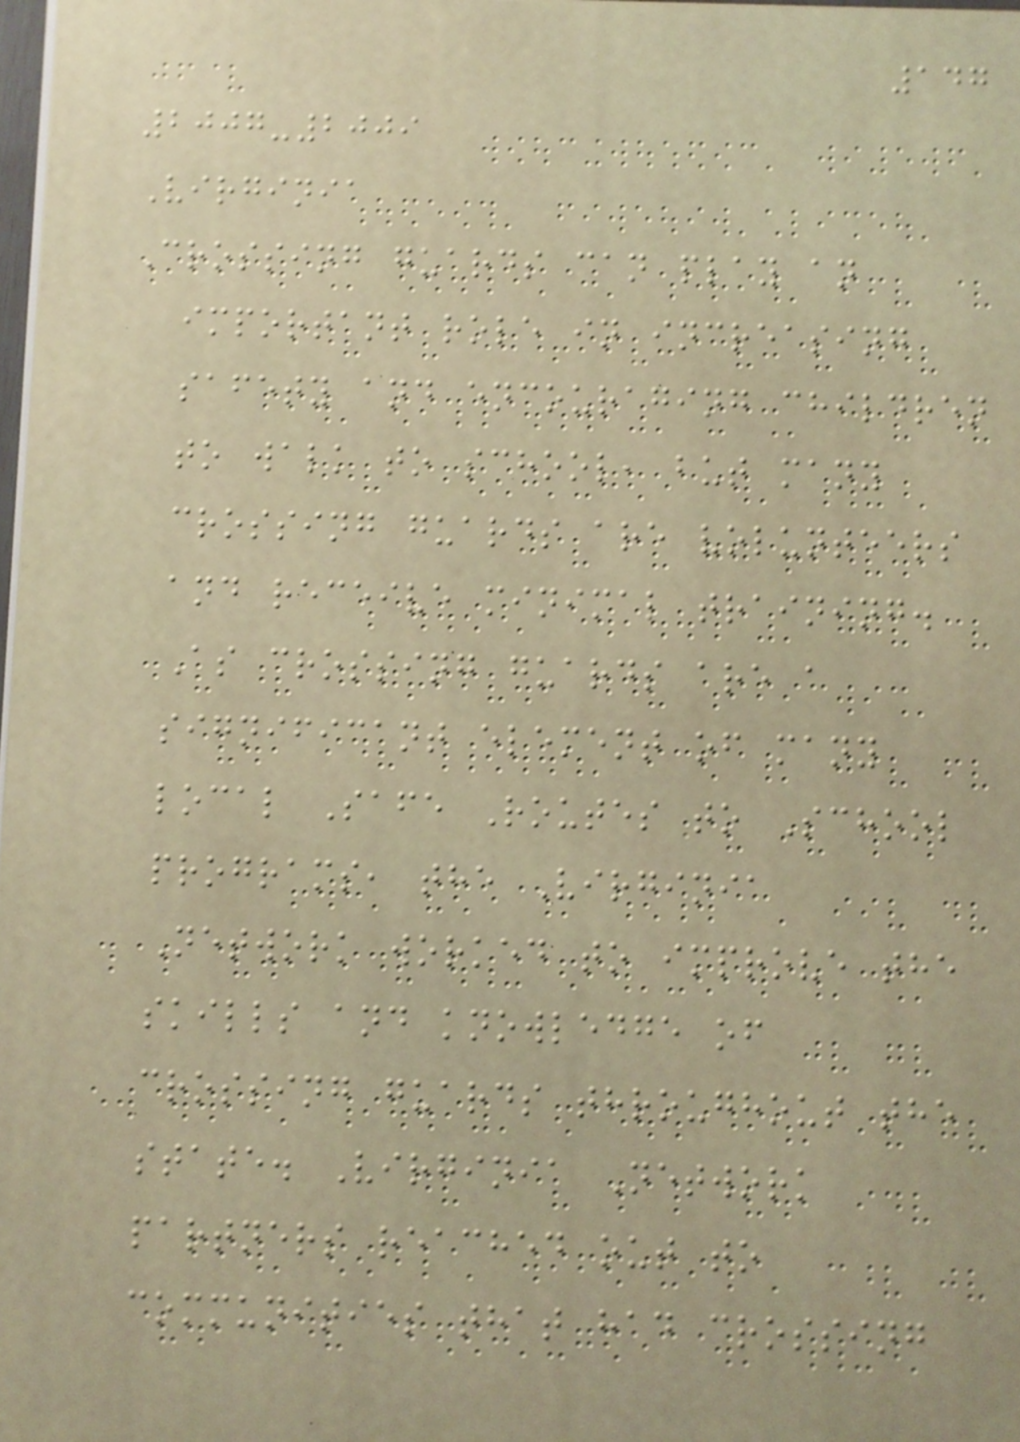147
2007-2009
Virginia
Crossing guards can play an
important role in increasing
safety and encouraging children
to walk to school, but many
crossing guards are volunteers
and receive minimal training.
As crossing guards are a
significant element of many
local Safe Routes to School
programs, the Virginia
Network worked to improve the
skills and knowledge of
crossing guards throughout the
state. Virginia Network
partners reached out to
communities that had crossing
